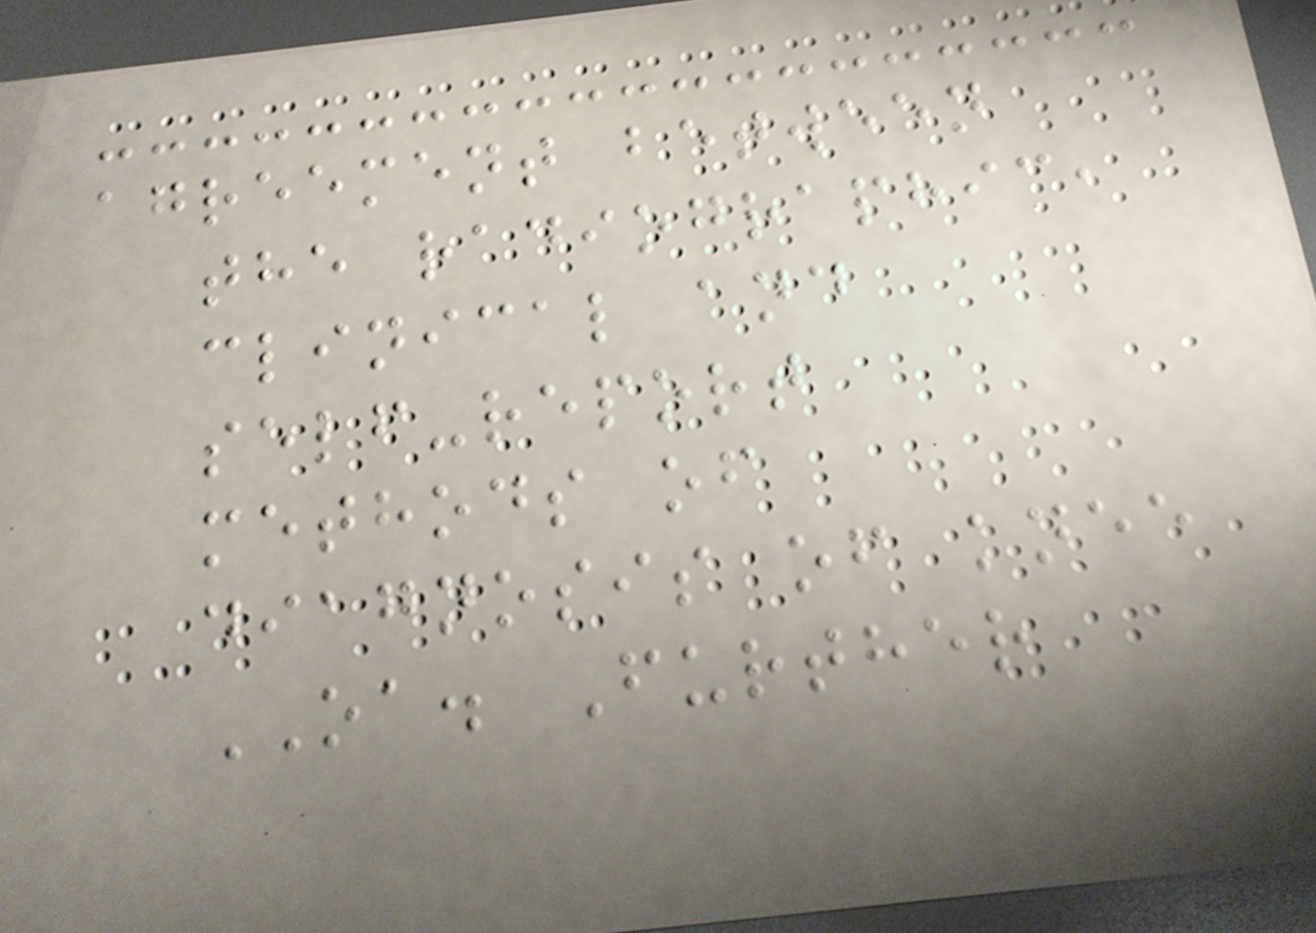agreement between
the radiographic,
clinical and
self-report
methods of
diagnosis of knee
OA. Further
